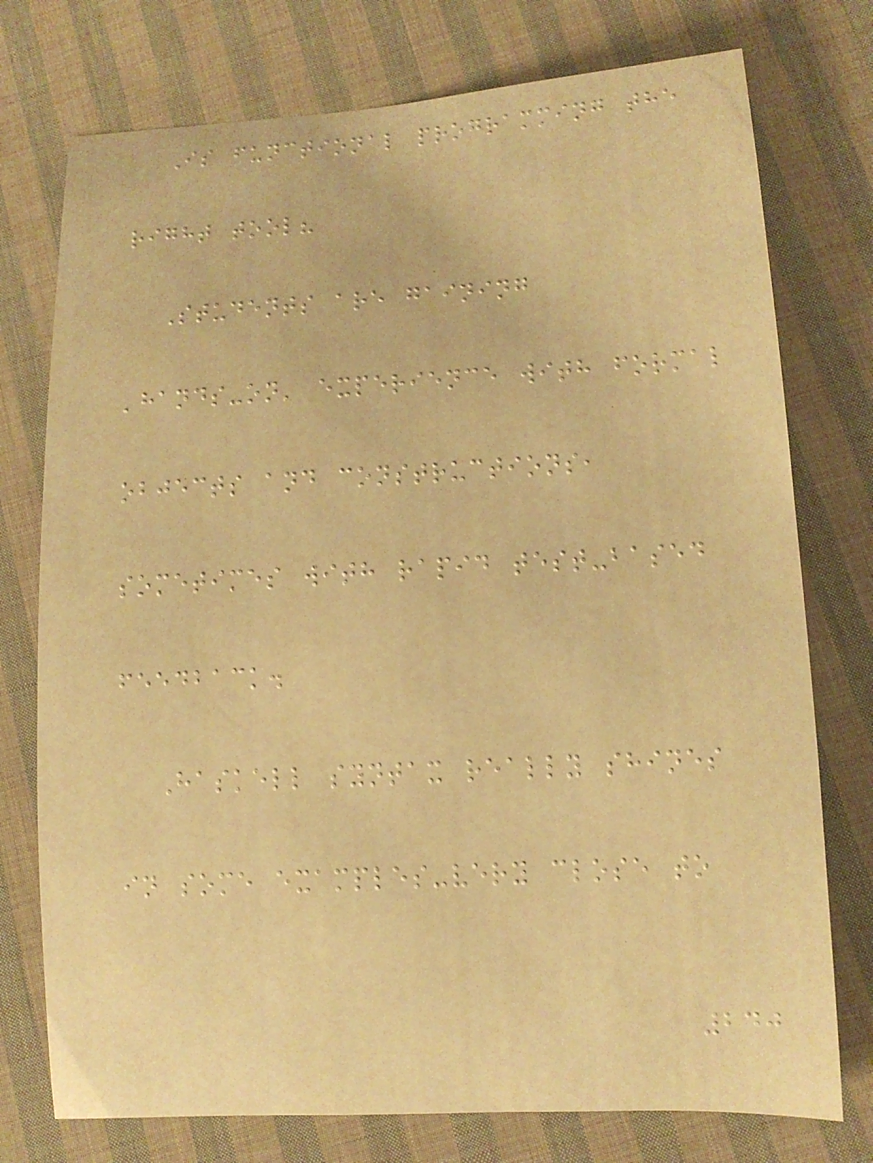Is functional programming the
right tool?
Students are gaining
'hands-on' experience with formal
objects and constructions,
sometimes with rapid test-based
feedback.
Haskell syntax really shines
in some examples-very close to
240
